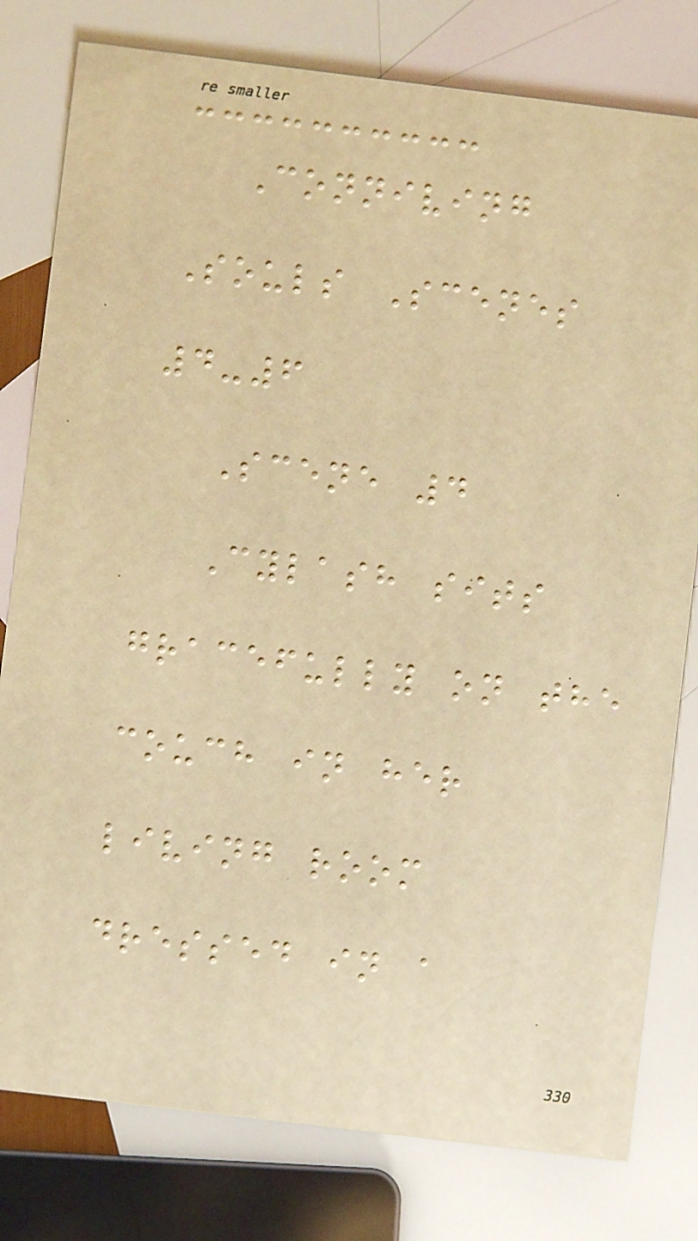Conniving
Souls Scenes
4-6
Scene 4
Cylash sits
gracefully on the
couch in her
living room
dressed in a
